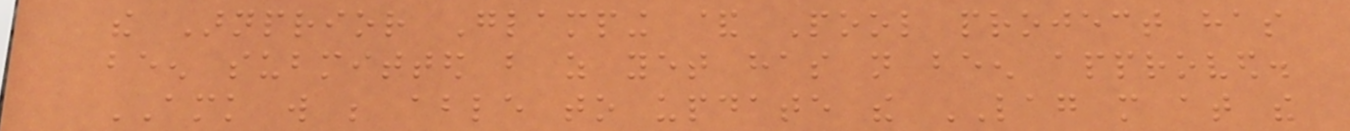the Arnprior Glamping & Pool project has
been submitted but as yet has not been approved.
AMK will be able to update the LAG more at the
